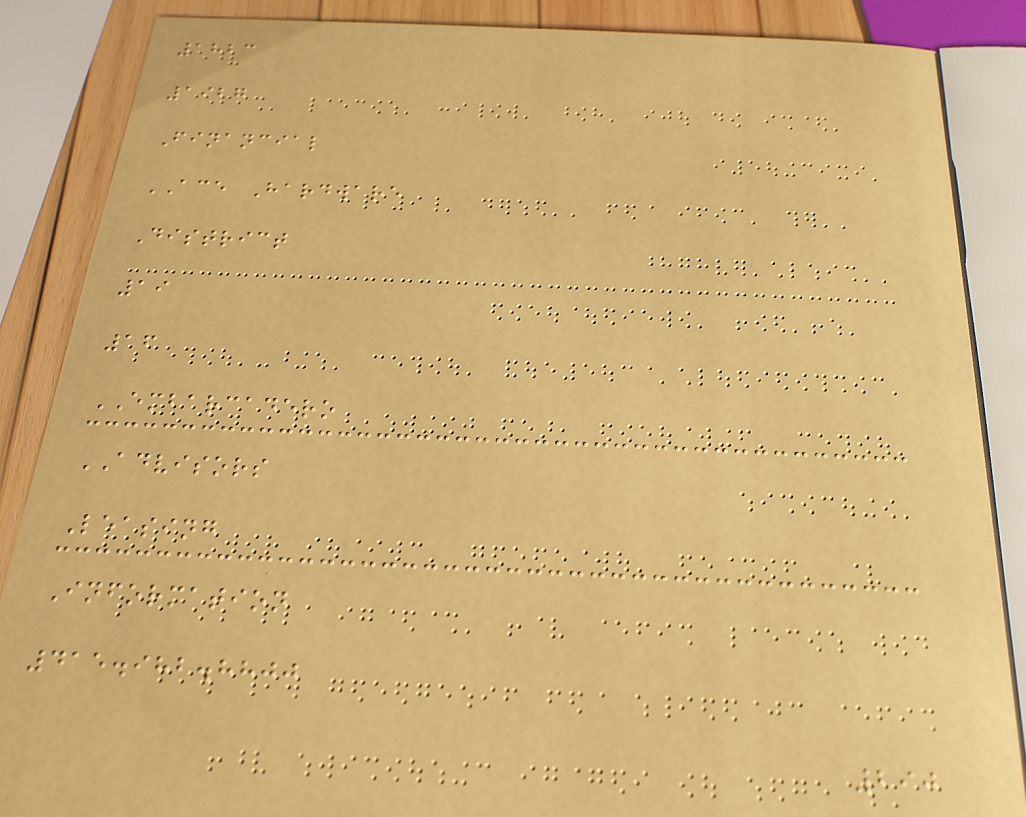1823
1927
Financial
ACE Hardware
District
19
16
EMBARCADERO
ADVISORS
Leasing
Information
415.982.8800
290
